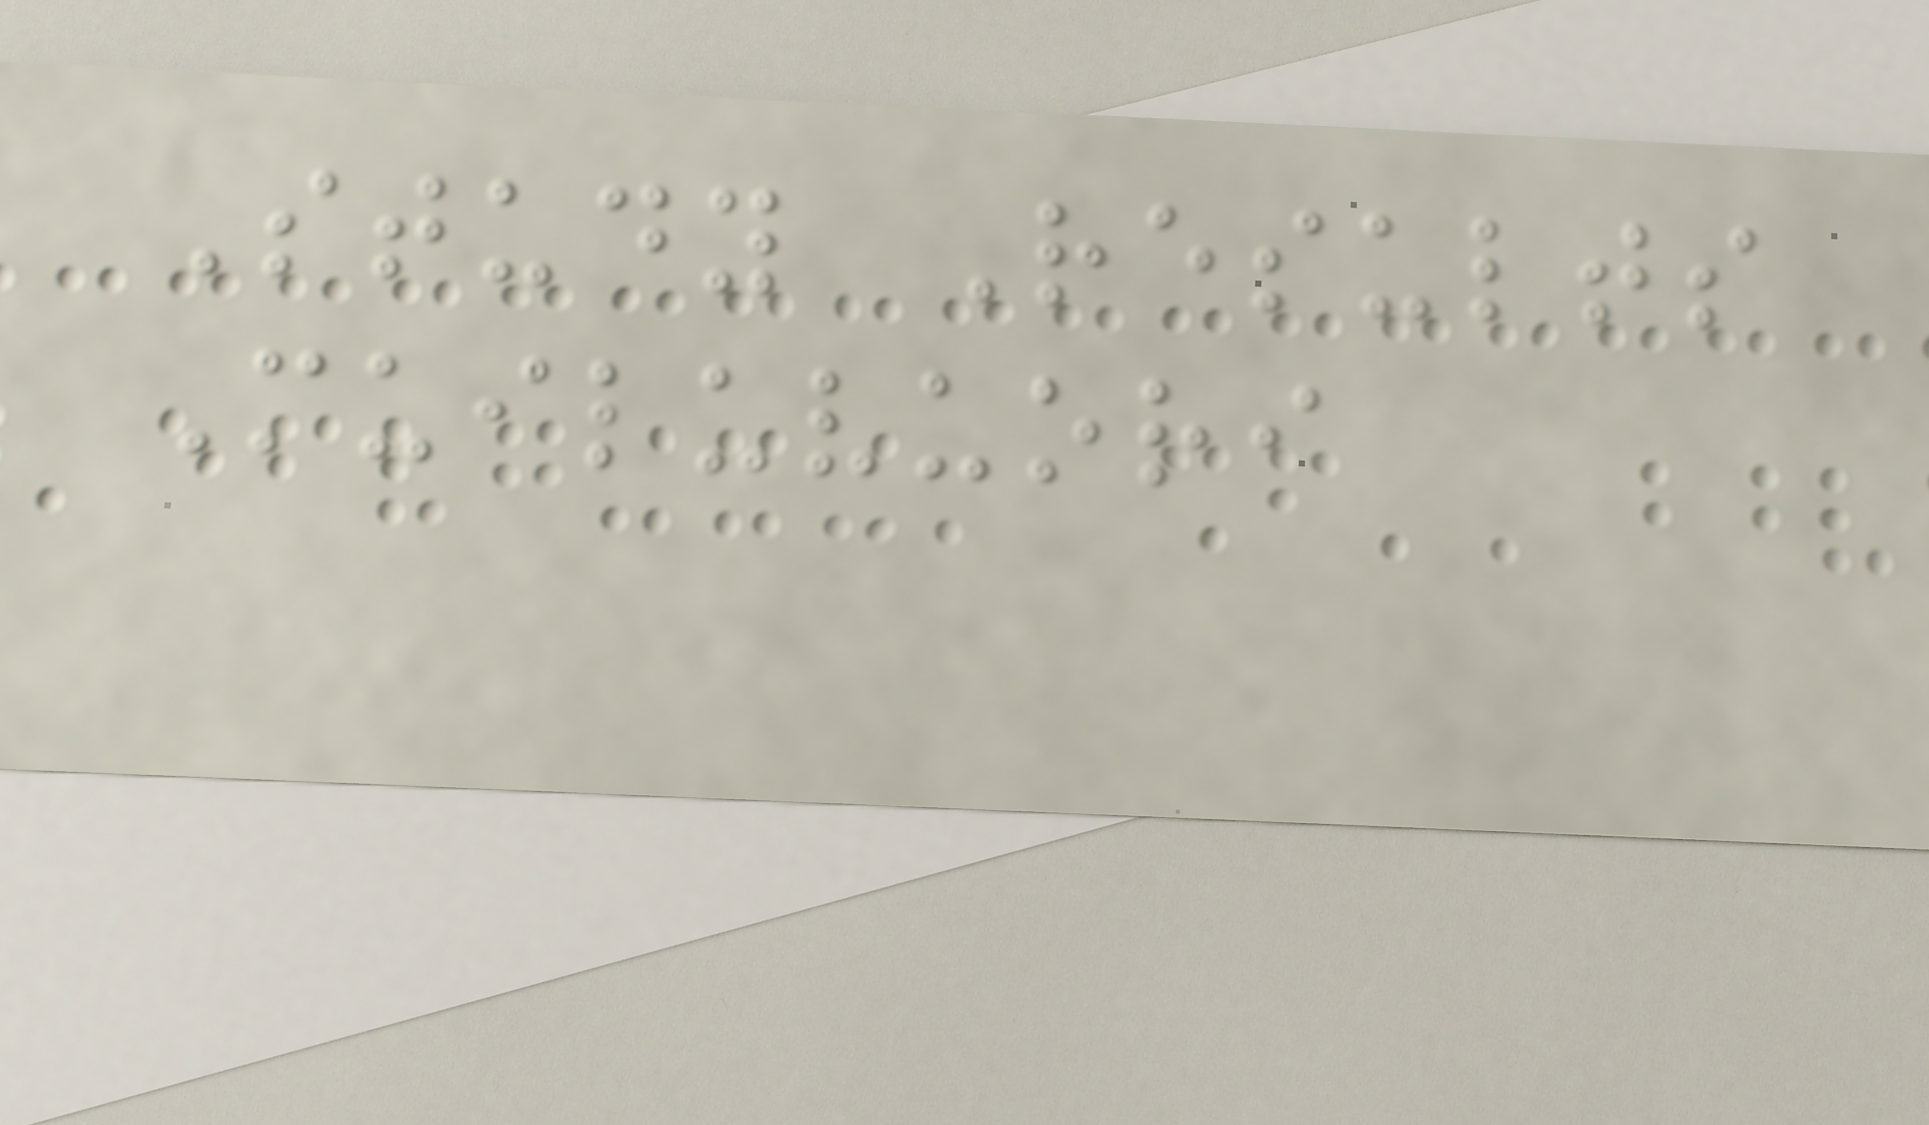Study Results
Muiluvuori
